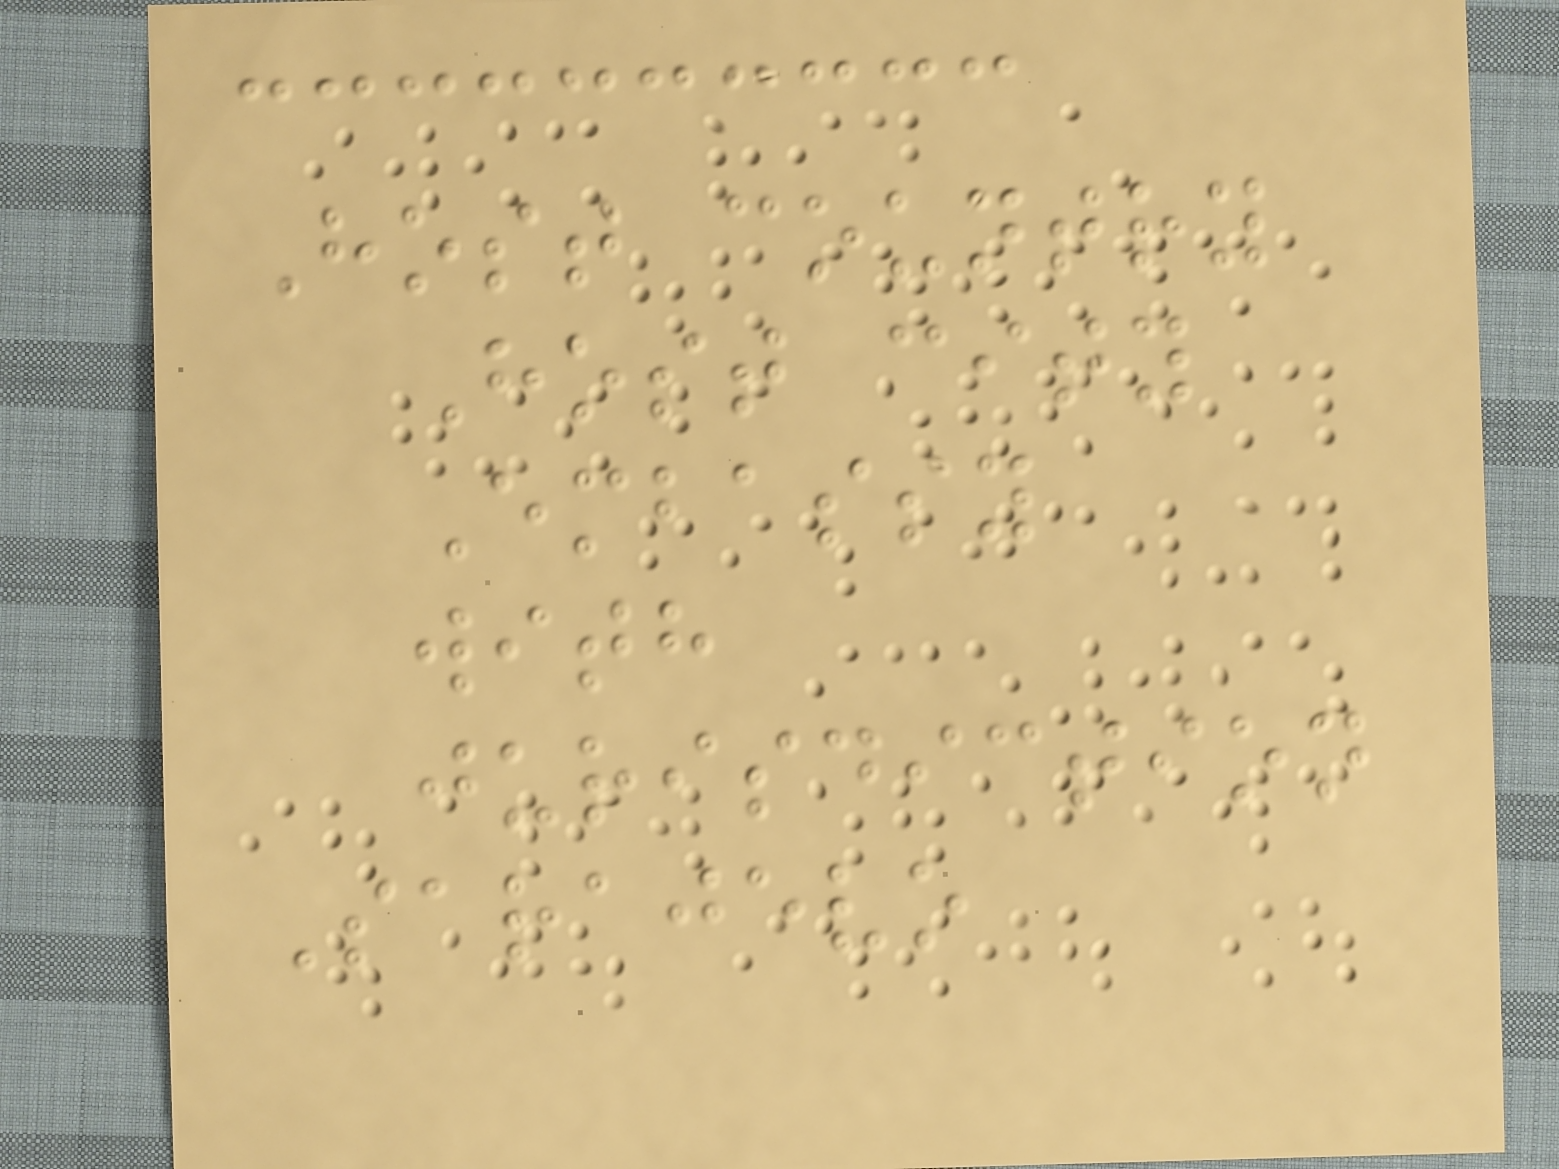Host country
Host city
Embassy
with
jurisdiction
Sarajevo
